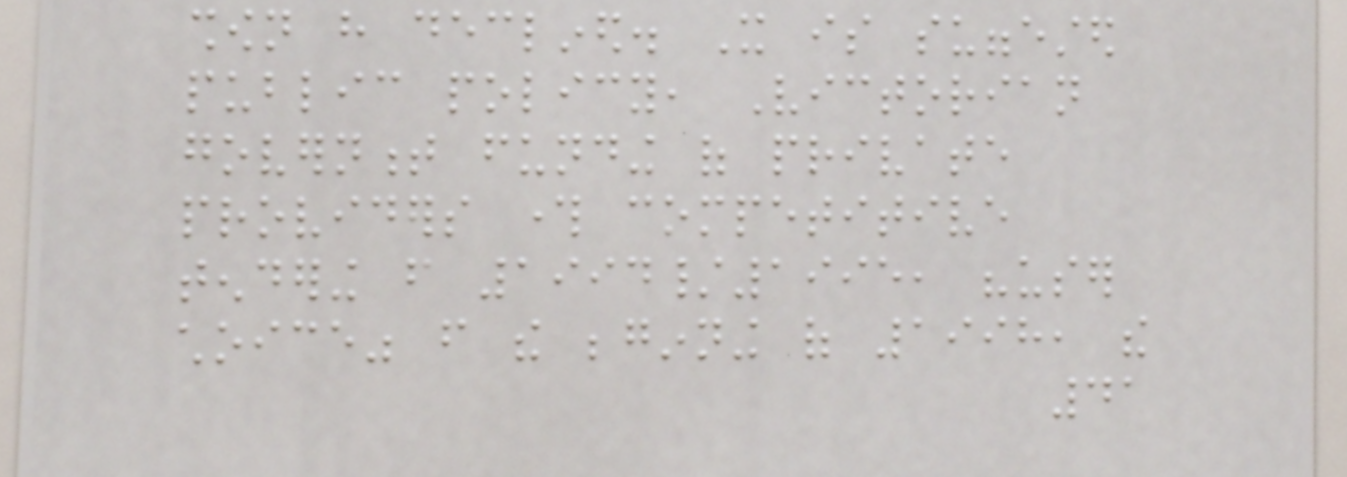shown have declined. It is suggested
public policy, Victorian
government funding of private
providers through competitive
tendering from 1994/1995, "user
choice" from the beginning of 1998, the
41
